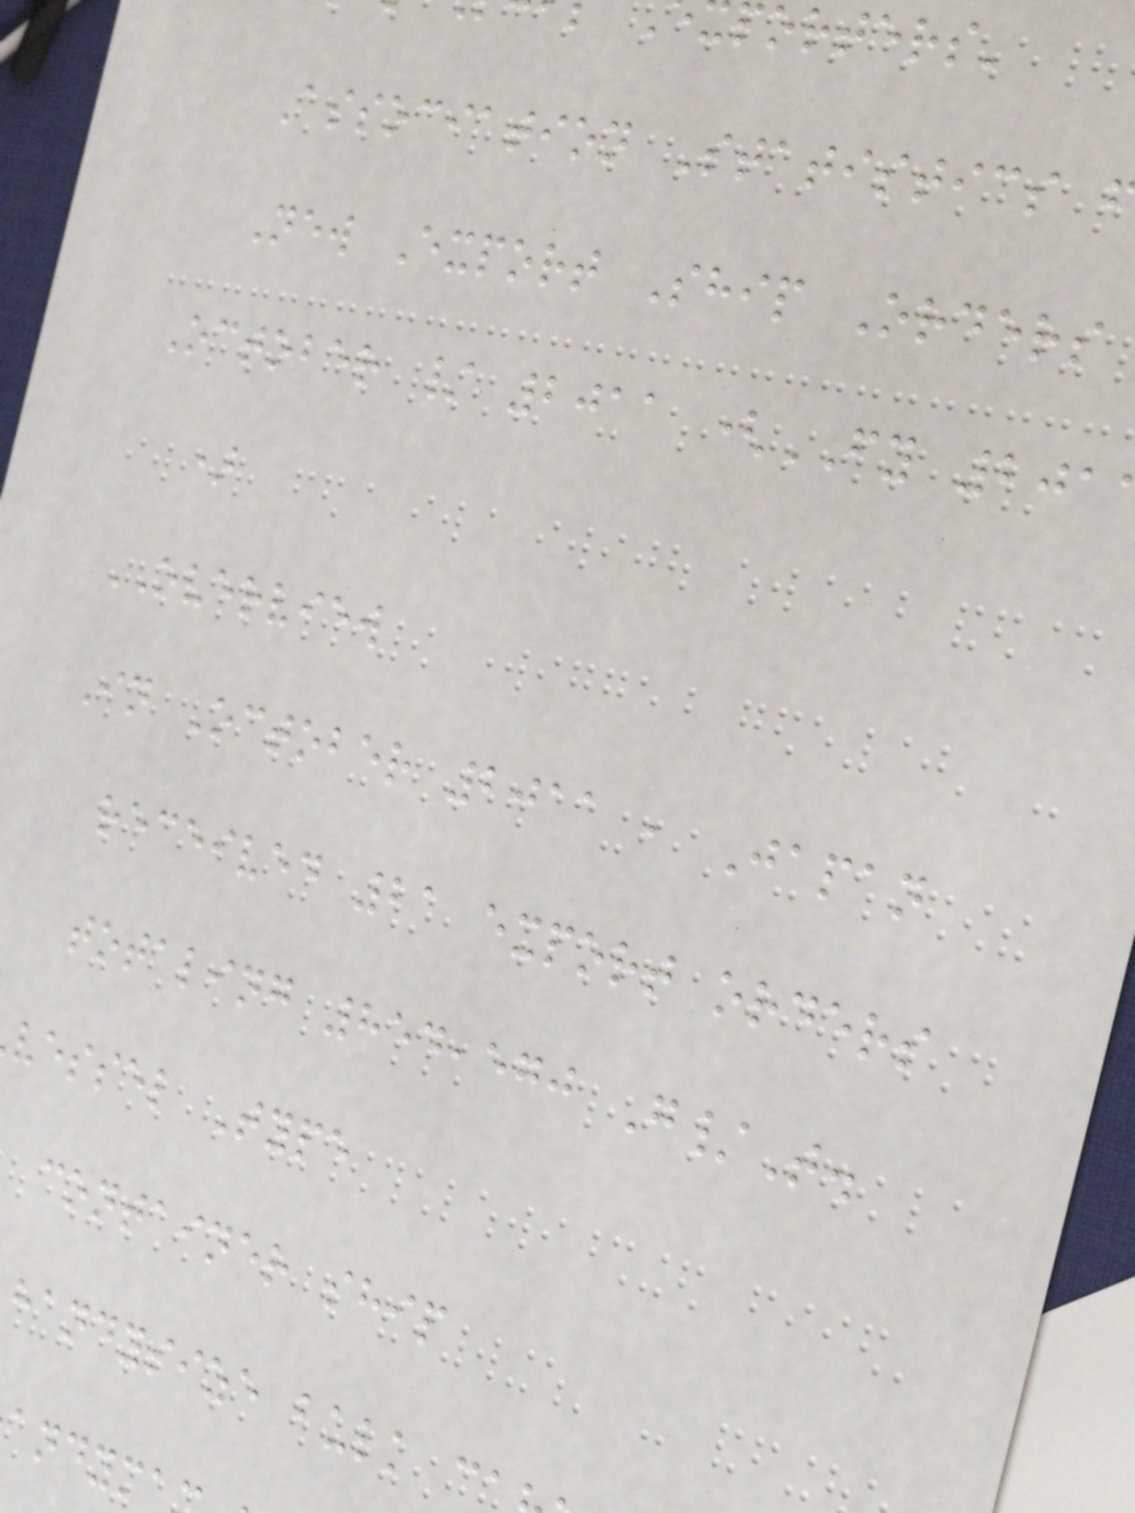porters'
Association Statistics
New Export Ship Orders
October / 2011 (FY 201
)
OVERVIEW
In October 2011 , Japan
received 21 export orders
totaling 854,570 G/T.
vessel Type
container ship
handysize bulk c
